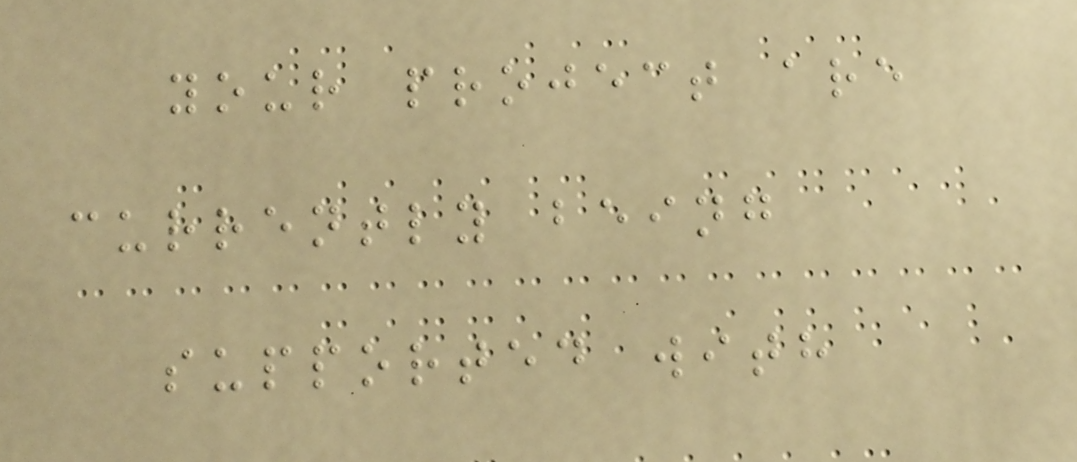your project are
currently being
supported with
